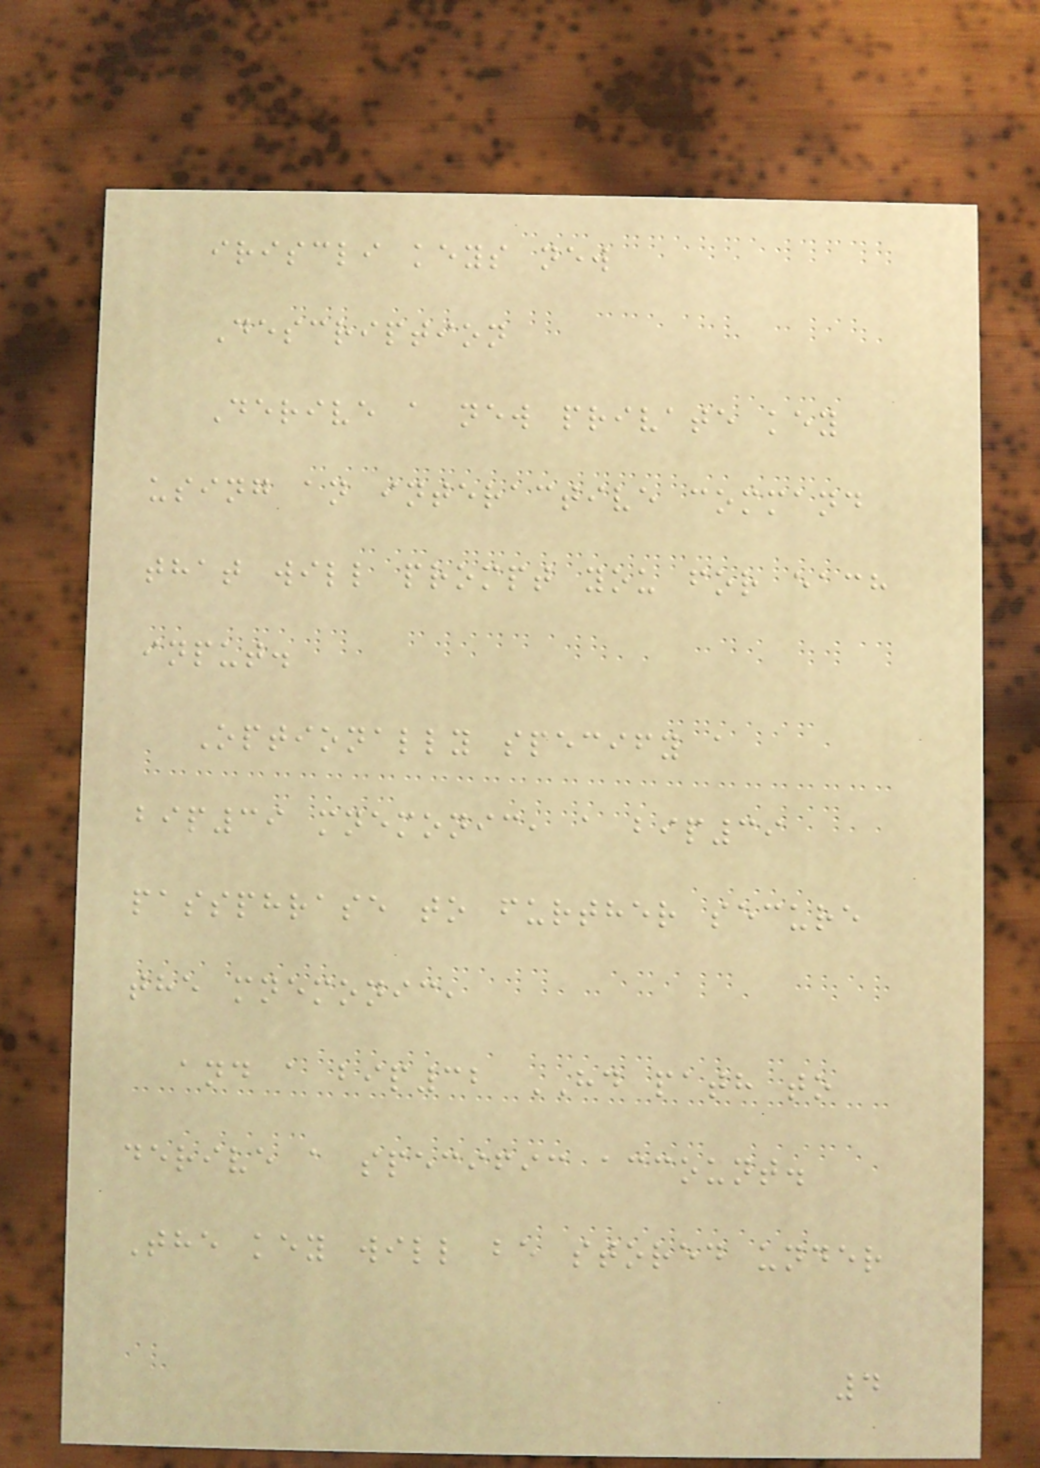iriscli keys new
Description
Derive a new private key
using an interactive command
that will prompt you for each
input.
Optionally specify a
bip39 mnemonic, a bip39
passphrase to further secure
the mnemonic,
and a bip32 HD path to
derive a specific account.
The key will be stored under
4
